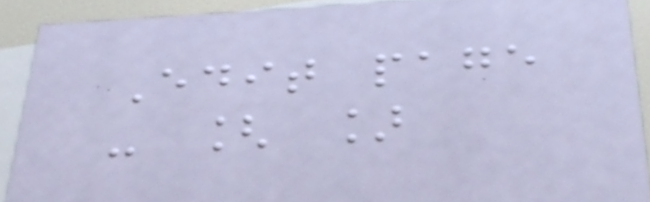Edit page
- [ ]
